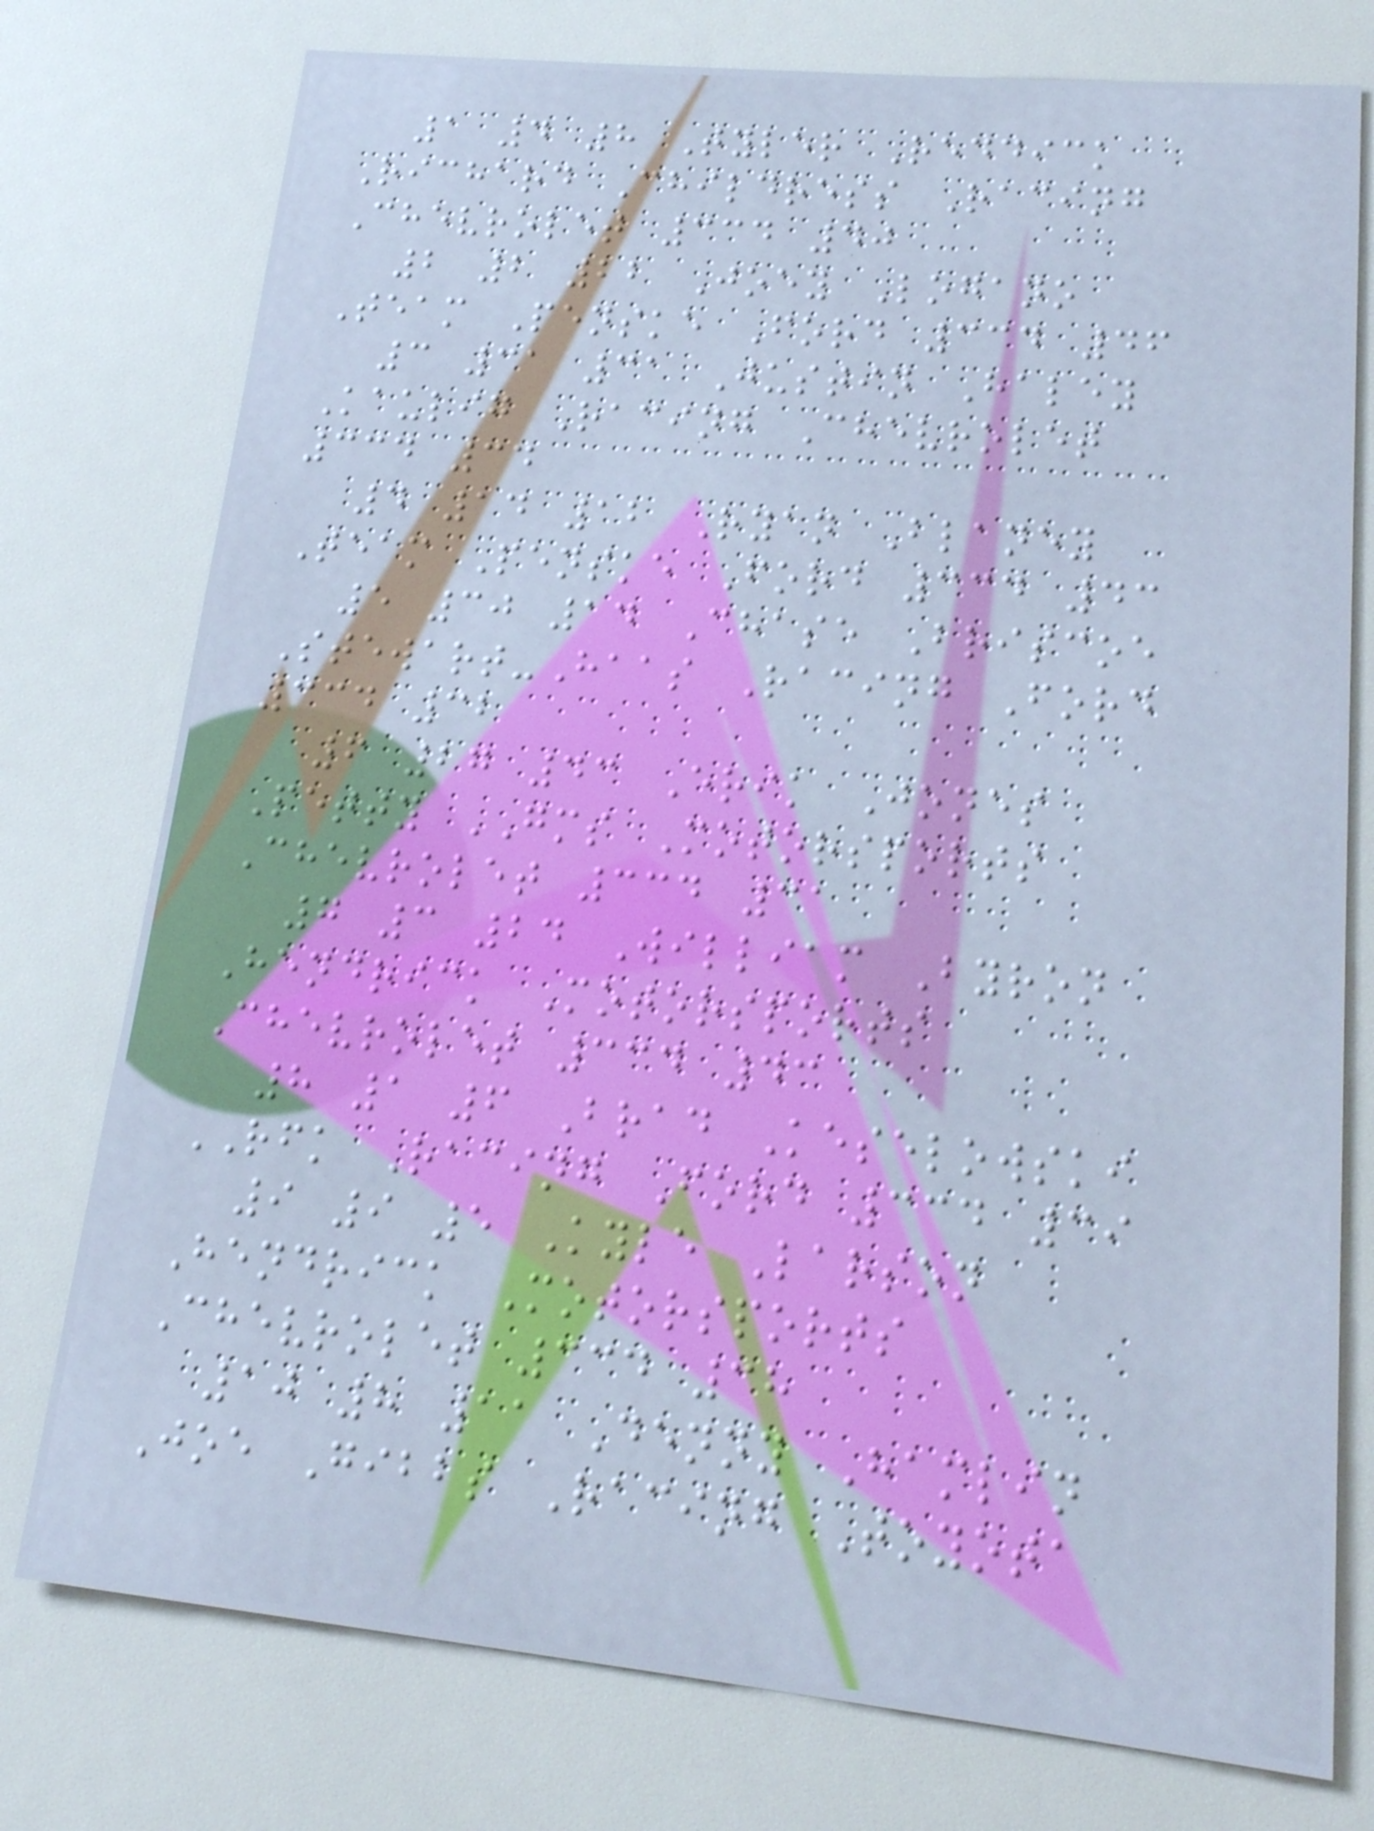1 4 8 Tyler Reddick
Richard Childress Racing
Chevrolet 334 40
2 2 22 Joey Logano
Team Penske Ford 334 46
3 31 31 Justin Haley
Kaulig Racing Chevrolet
334 34
4 14 12 Ryan Blaney
Team Penske Ford 334 43
5 30 14 Chase Briscoe
Stewart-Haas Racing Ford
334 32
6 27 43 Erik Jones
Petty GMS Motorsports
Chevrolet 334 31
7 3 24 William Byron
Hendrick Motorsports
Chevrolet 334 43
8 1 6 Brad Keselowski
RFK Racing Ford 334 39
9 9 5 Kyle Larson
Hendrick Motorsports
Chevrolet 334 38
10 8 11 Denny Hamlin
Joe Gibbs Racing Toyota
